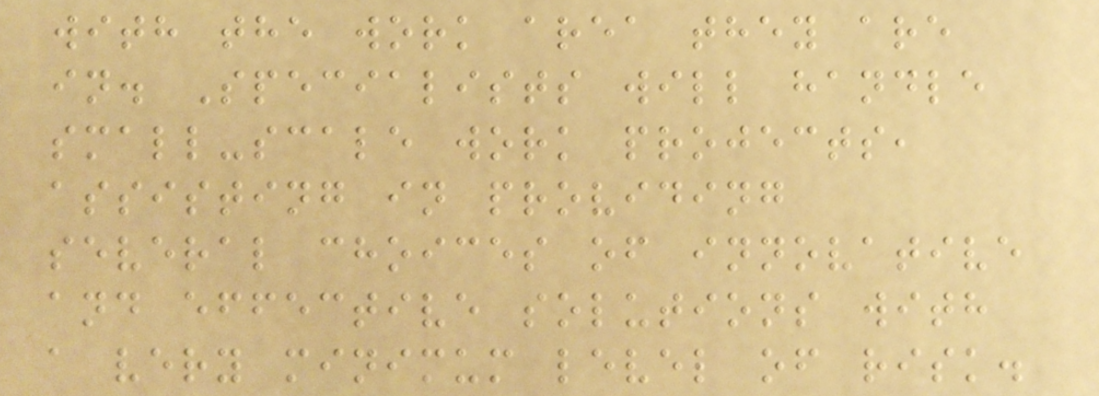with the work area they are
in. Specialists will handle
small-scale work projects,
assisting in providing
several choices of innovative
and effective solutions with
a very minimum level of risk.
